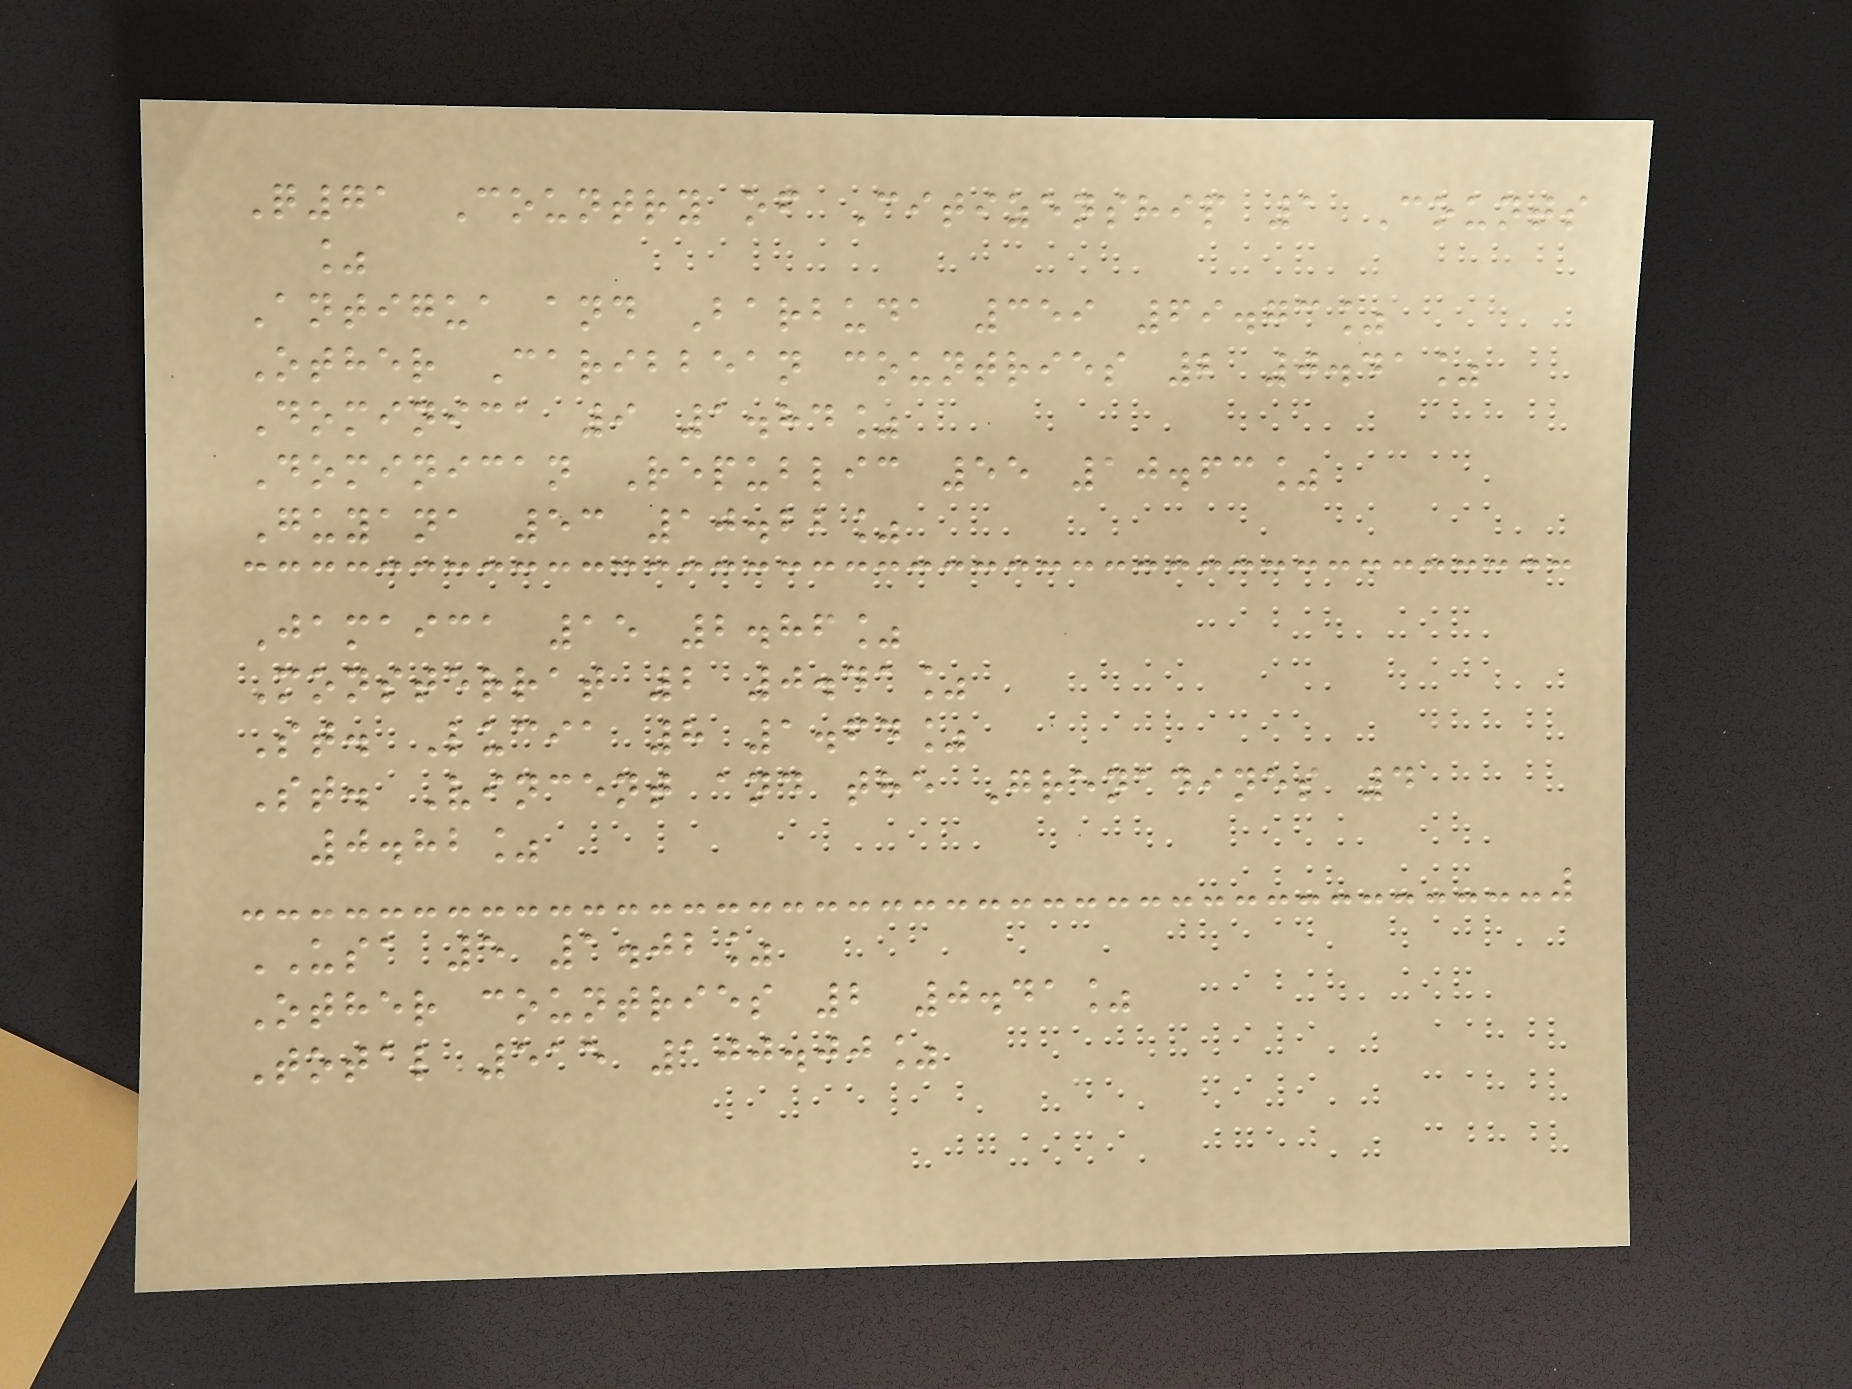Q71 Country of Citizenship 1 Counts
%
Antigua and Barbuda 359 69.73%
Other Caribbean countries 2 0.41%
Dominica 9 1.84%
Dominican Republic 55 10.63%
Guyana 53 10.22%
Jamaica 15 2.86%
Monsterrat 2 0.41%
St. Lucia 8 1.64%
St. Vincent and the Grenadines 4
0.82%
USA 5 1.02%
Other countries 2 0.41%
Total 515 100.00%
